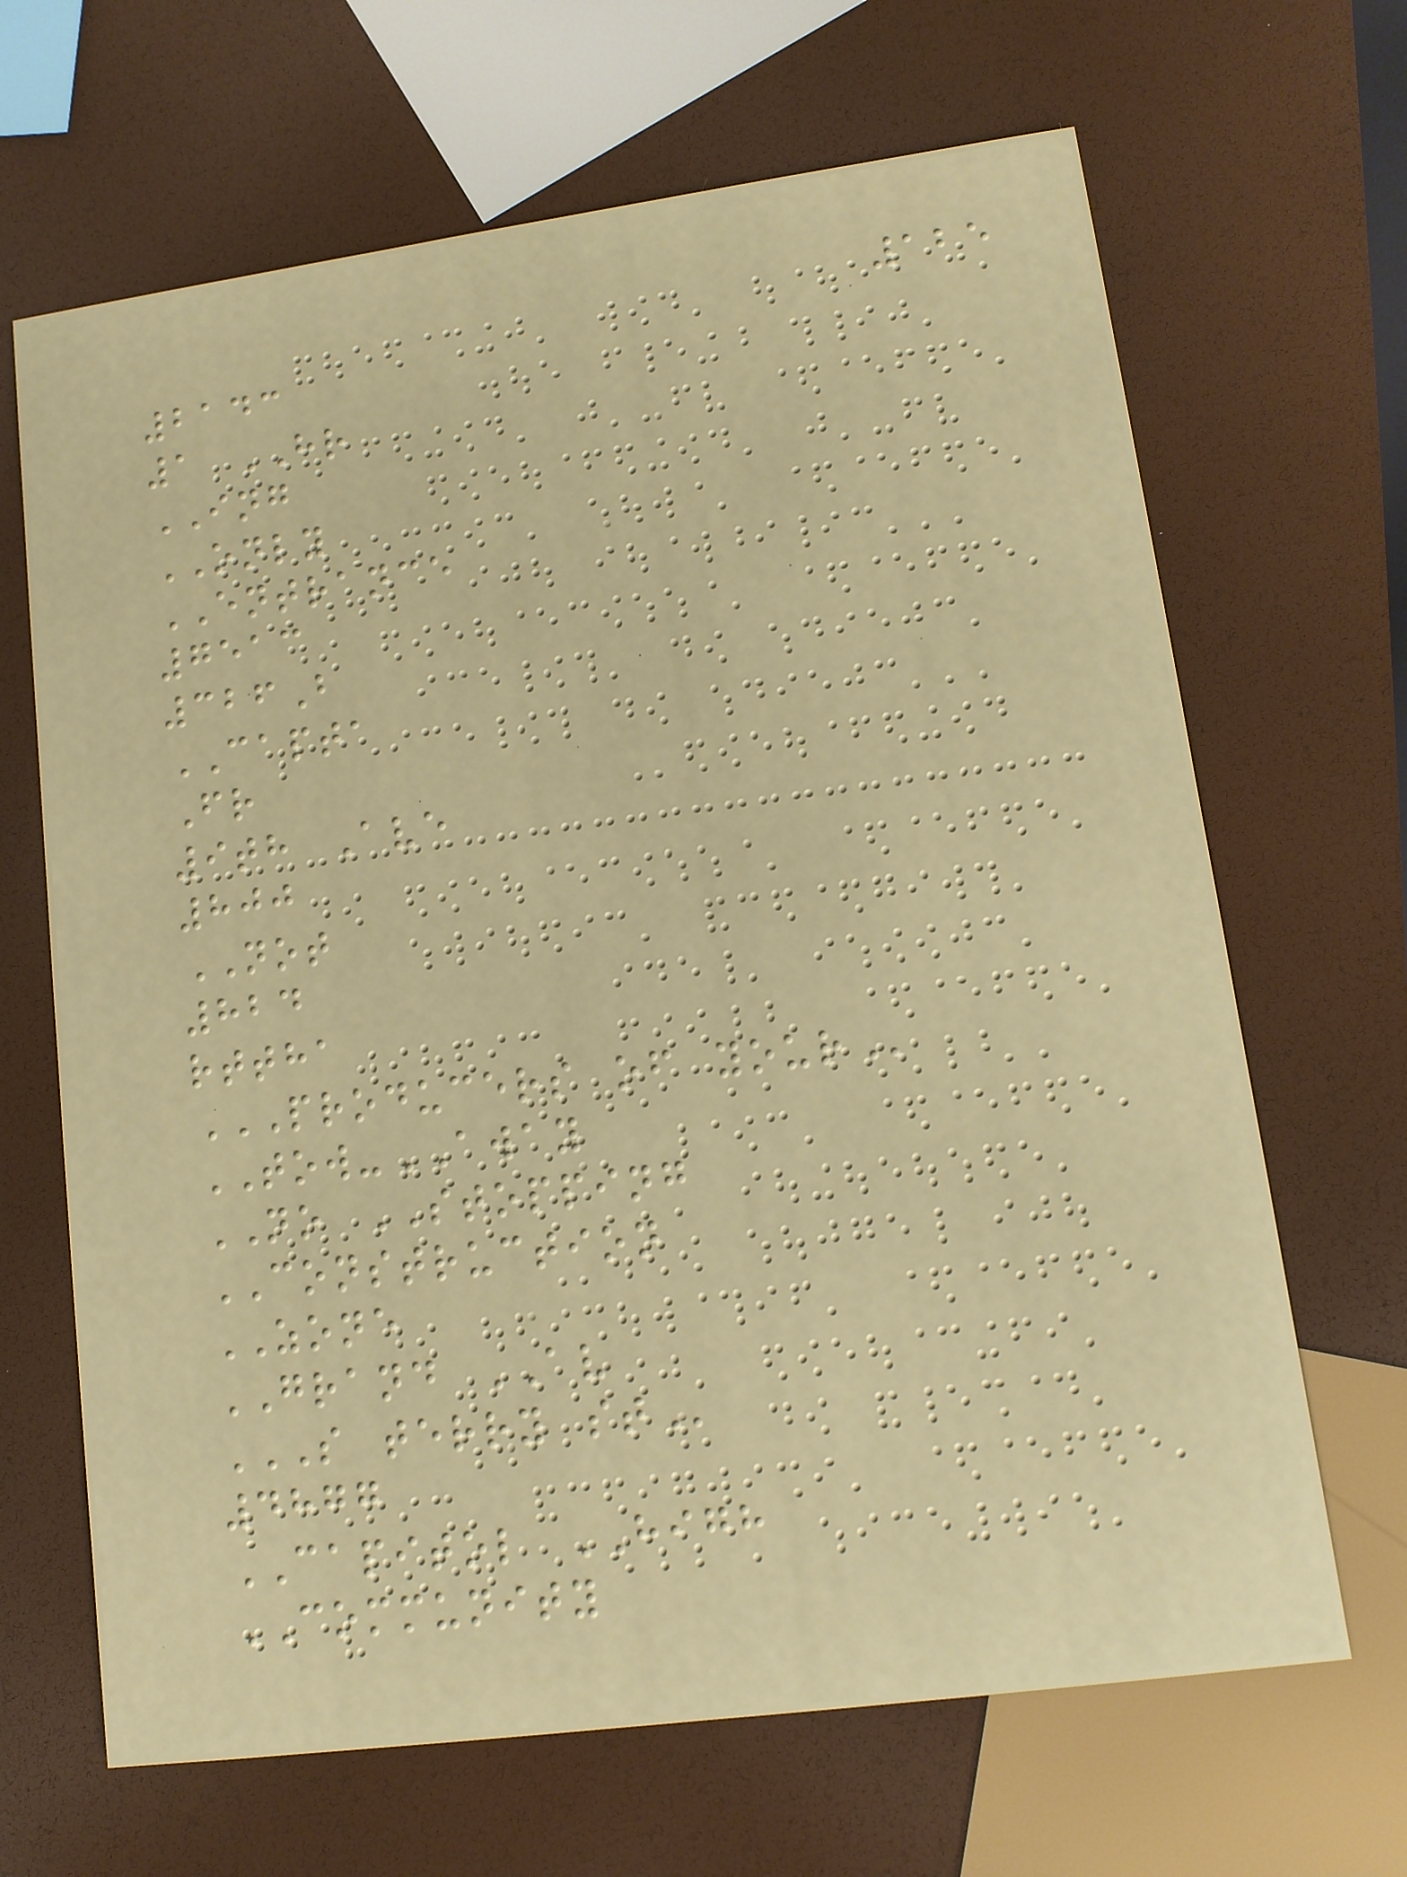125
2143
1 HR
ING
ONLY
ENTRANCE
7513
326B
CAPTA
Fr
9th Ave
800
NOT
824
rttha
PRODUCERS OF YOUR
TOW-AWAY
NO STOPPING
CONSTRUCTION
ZONE
GRAND AV
S TERRY ST
4877
CAPITOL HIGH
COMMUNITY
